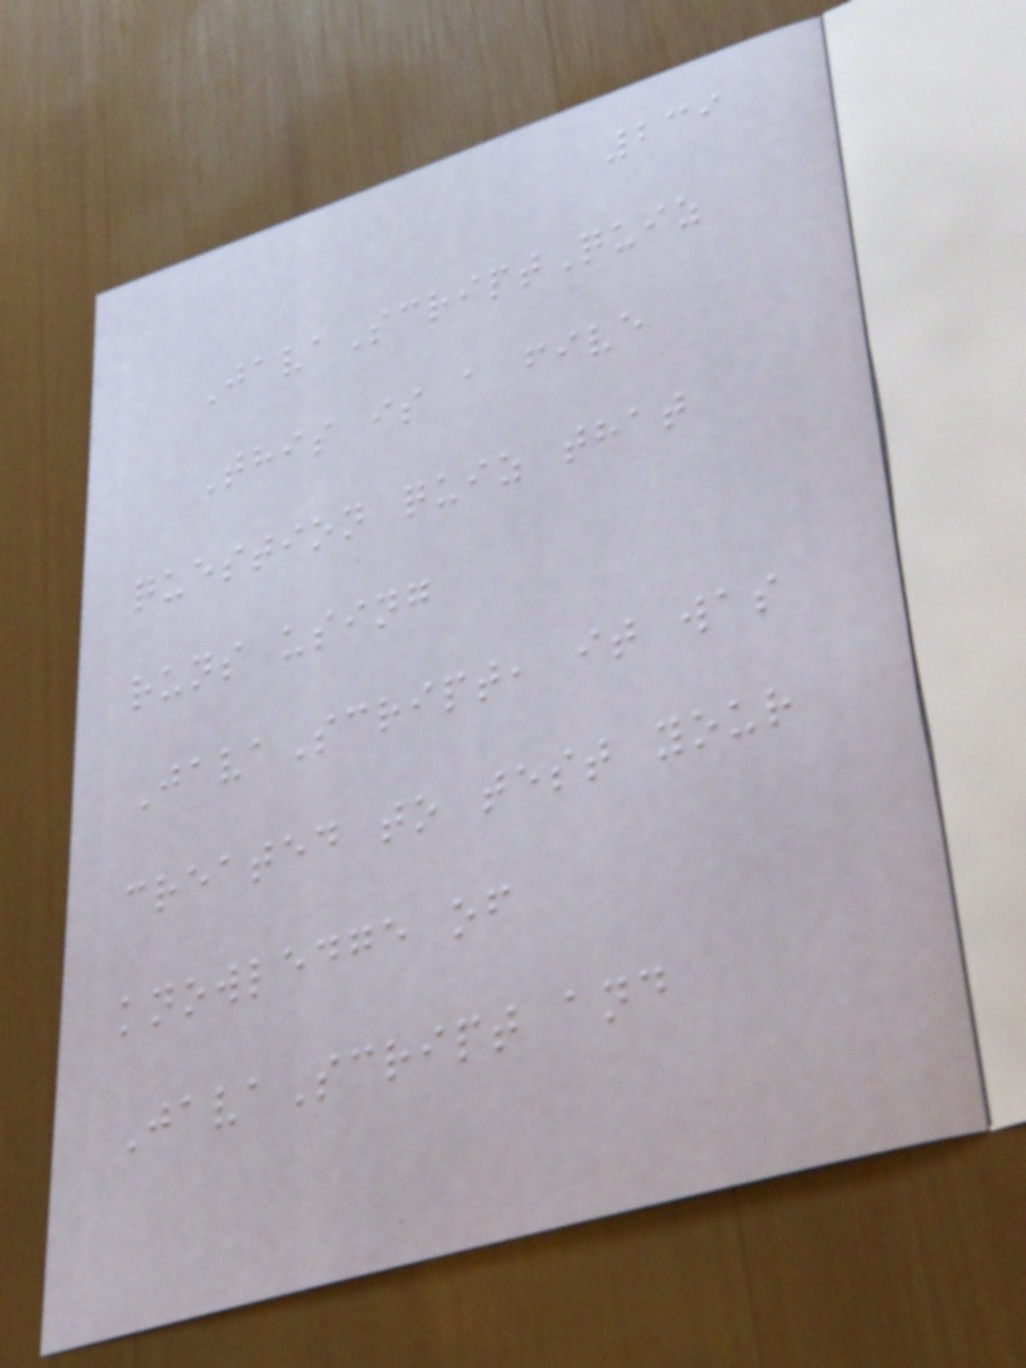239
JavaScriptQuiz
This is a five
question quiz that
runs using
JavaScript, it was
created to test your
knowledge of
JavaScript and
